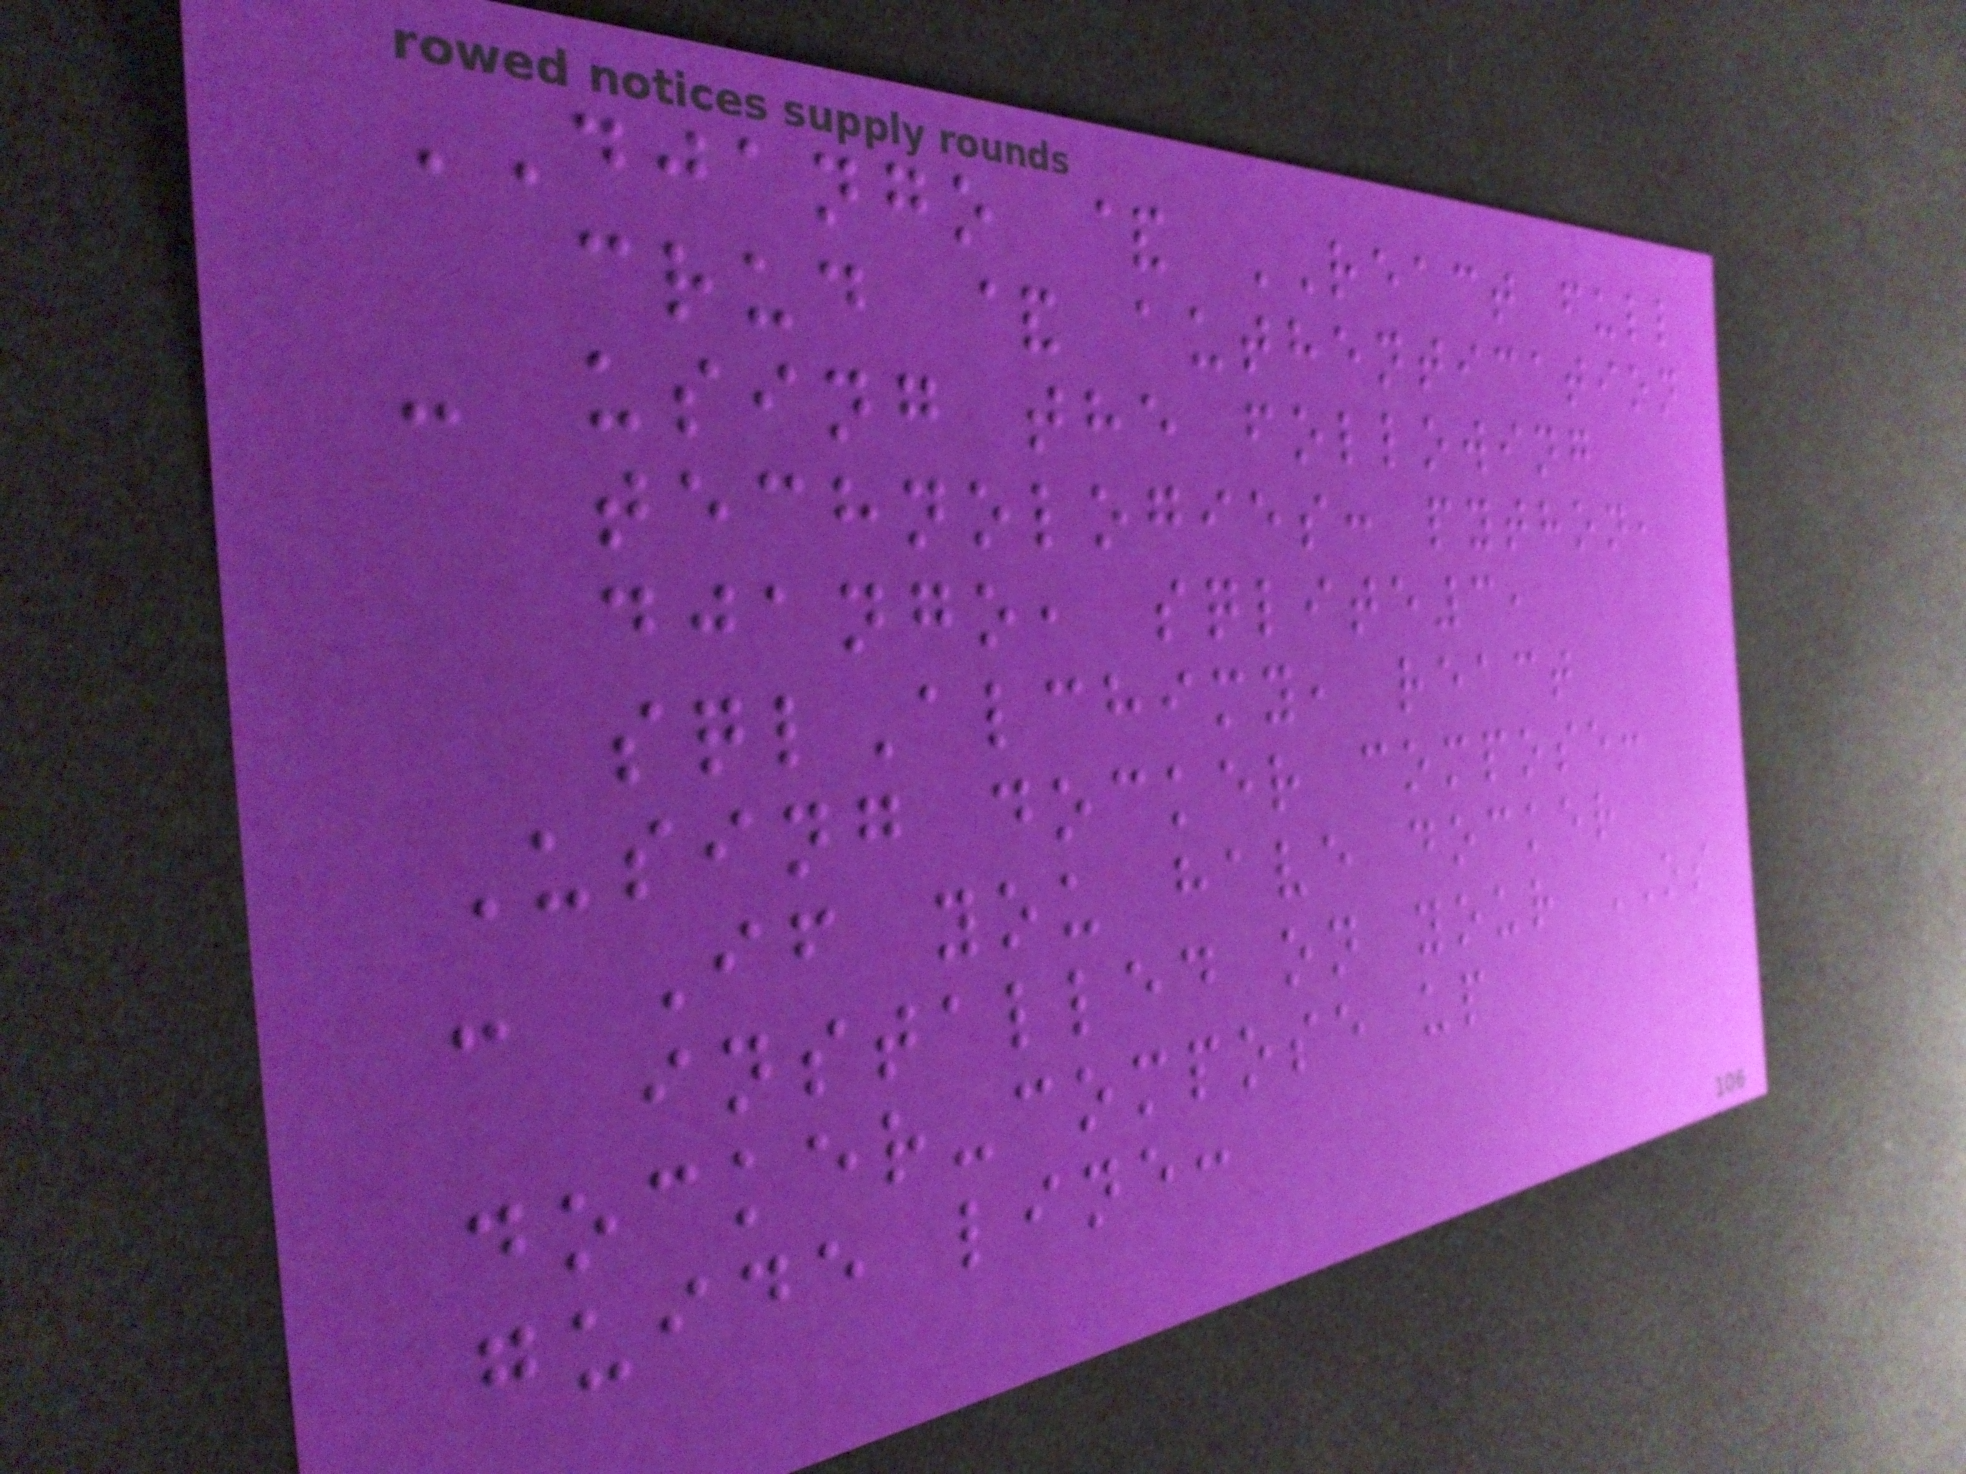DJANGO & REACT full
crud & authentication
- using the following
technologies: python,
django, sqlite3,
sqlAlchimy, react
Using docker compose:
- If you have docker
installed on your OS
docker-compose up
guide line:
